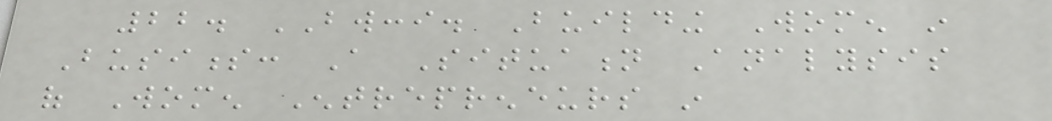22. BWCCI. Building Women in
Business: A Situation Analysis
of Women Entrepreneurs in
